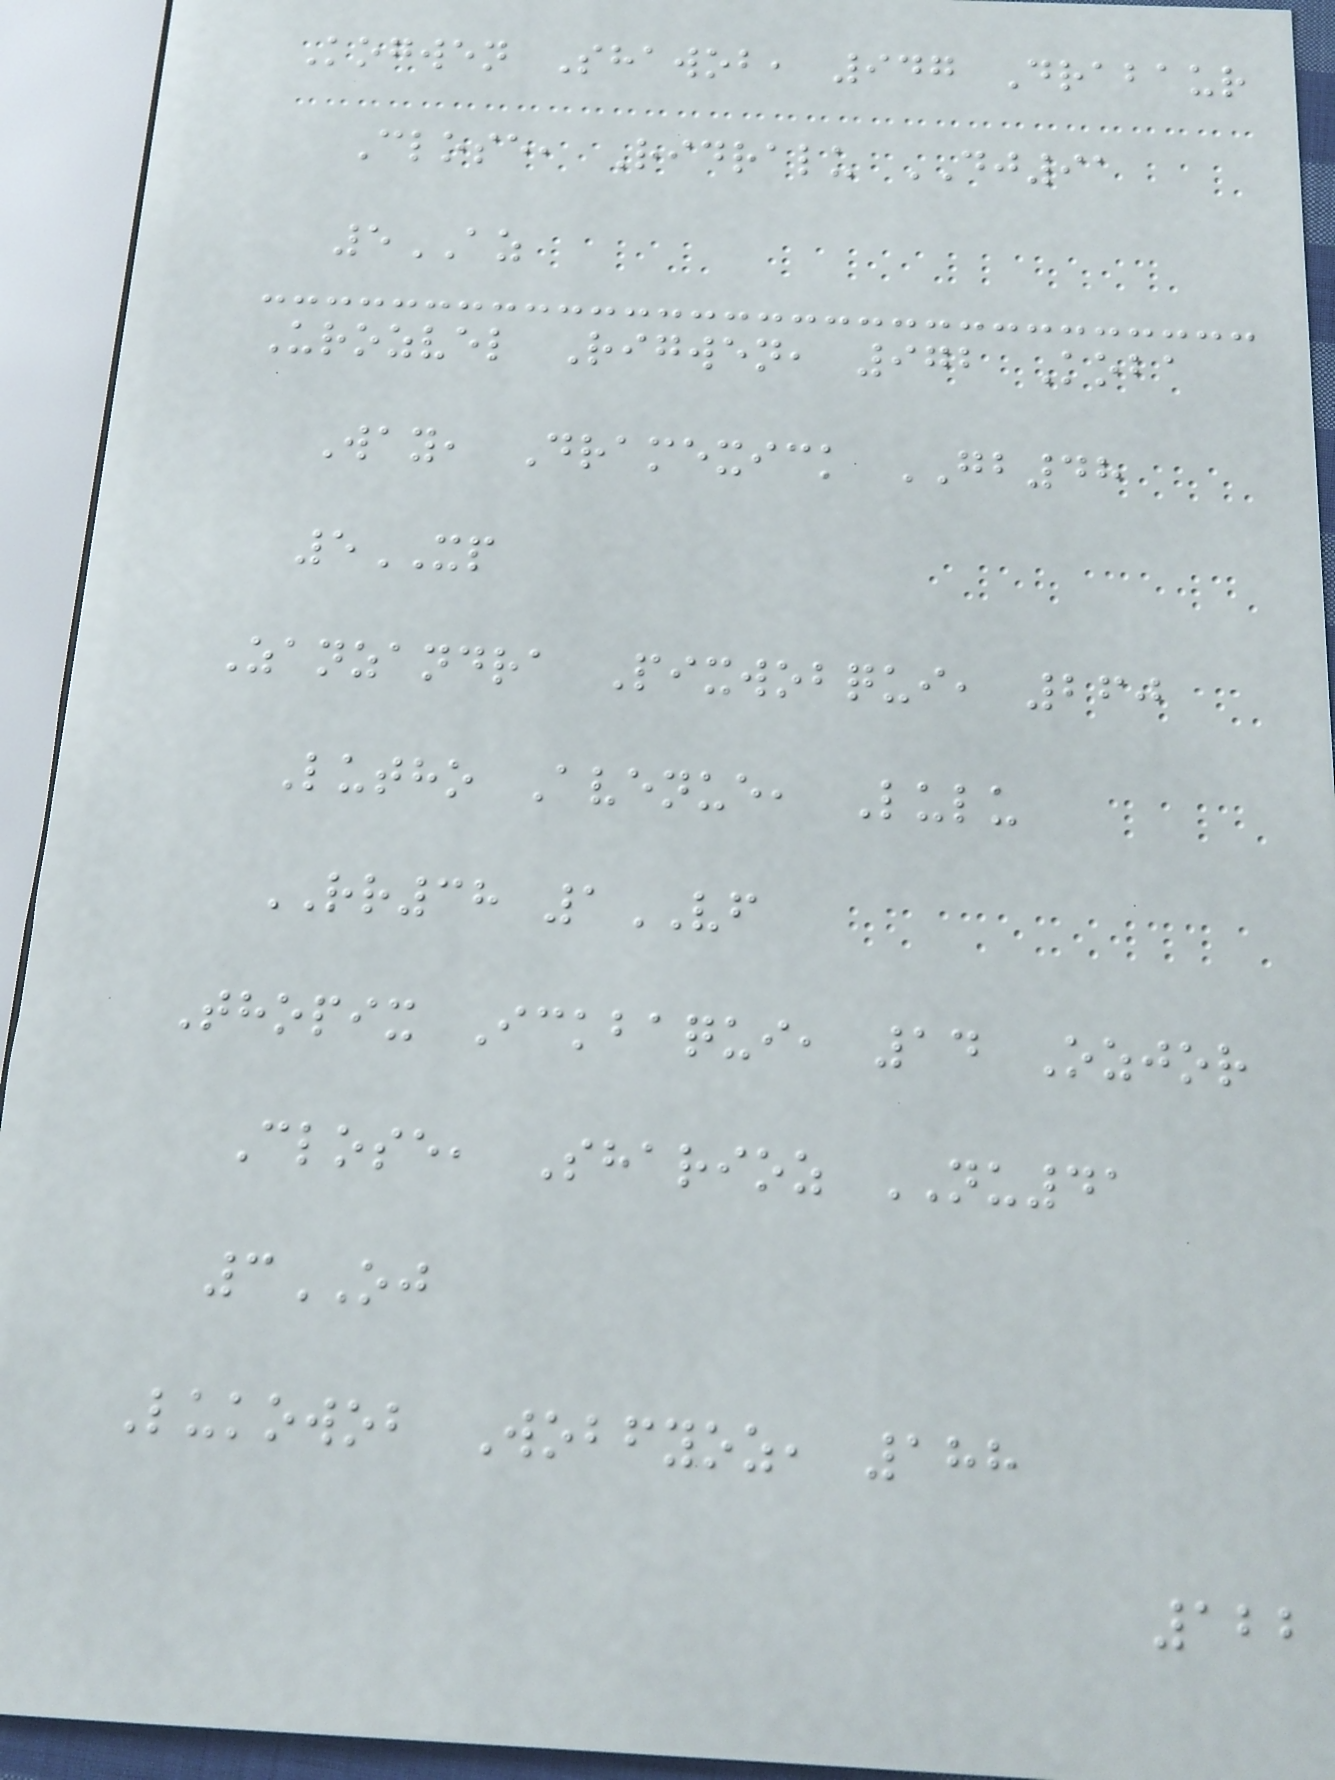Kogwen Shawob, 947 Drabaur
Close, Ridralu DJ91
5AZ
Urozvel Rigwen, 972 Koba
Way, Dramexick GB48
5XP
Zanzandra Pixwobqui, 260
Lutho Avenue, Lulu
RR38 1VF
Thopix Ickbaqui, 14 Ozjor
Close, Sharioz NU41
3OJ
Lukowob Wobfyoz, 188
122
